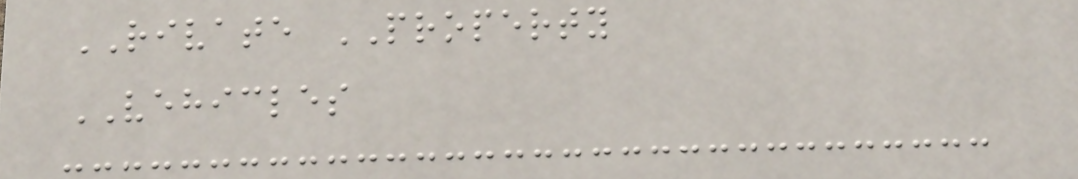RIVATE PROPERTY
VEHICLES
